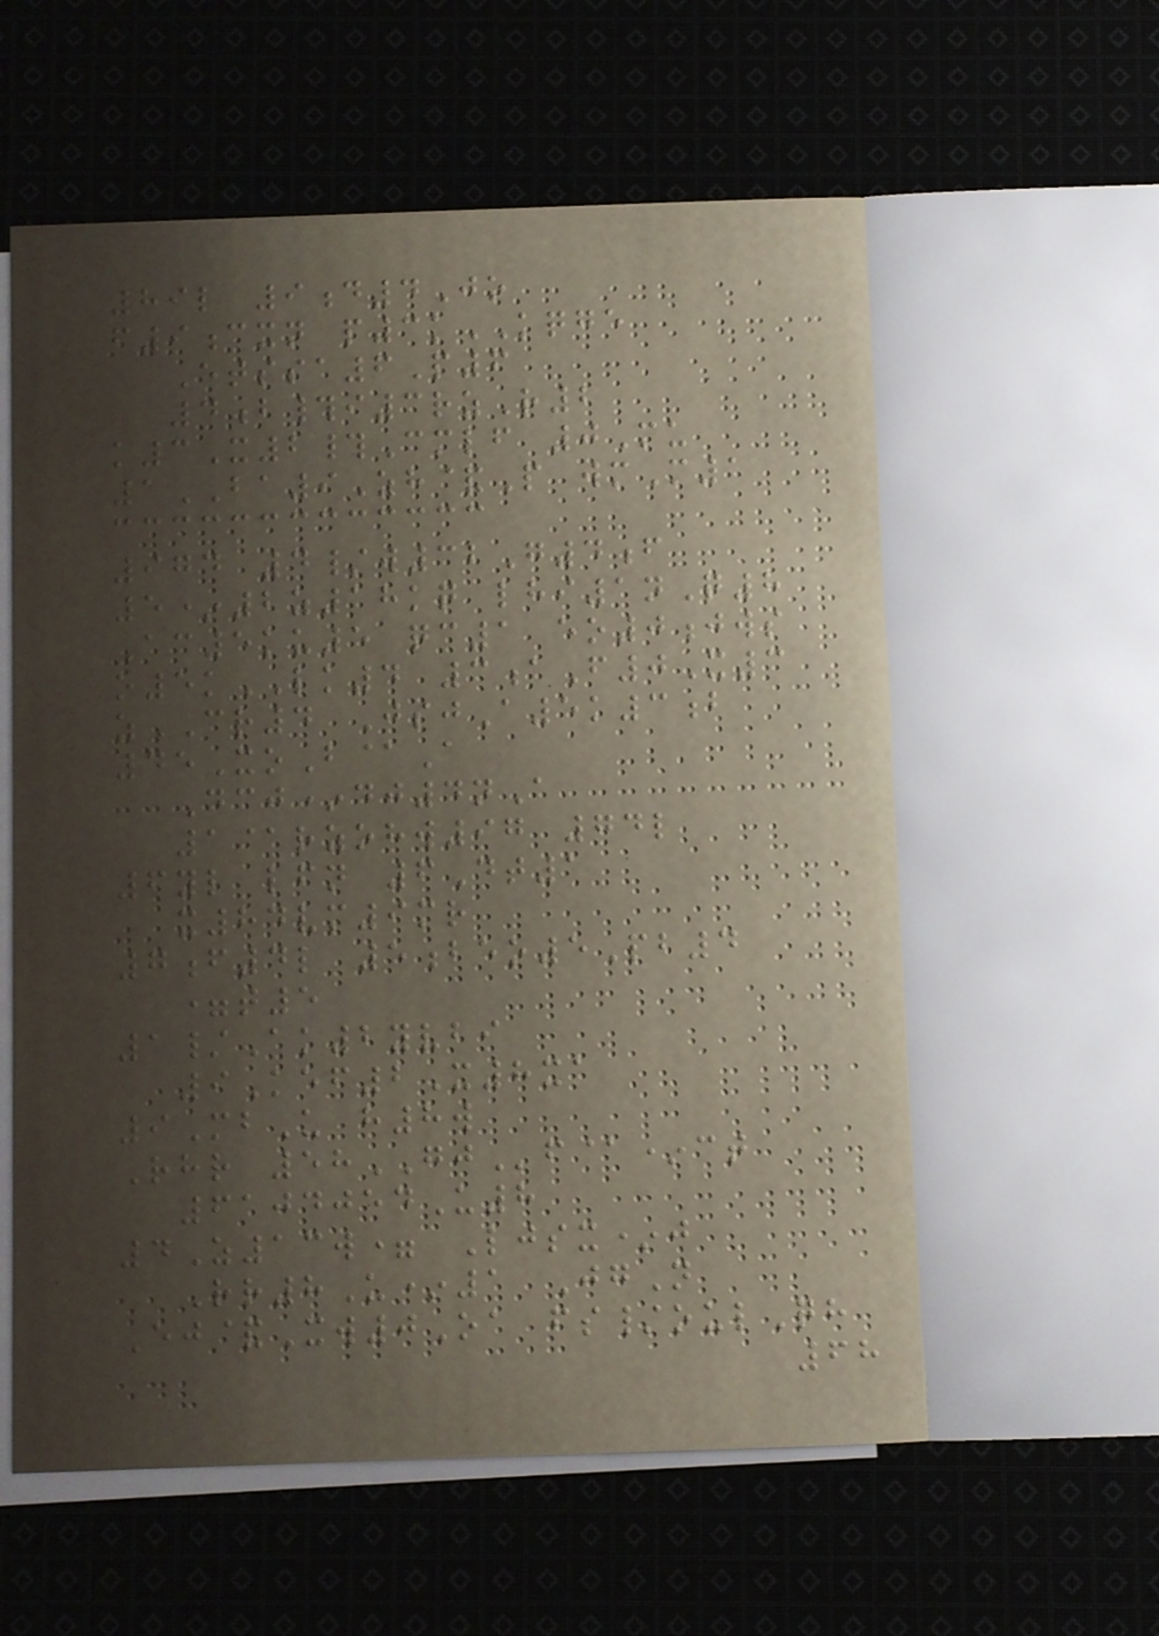89l 9d4Jo
f9cxn p3kKQGE
Etssa6P6
4b#i3rzR2
k3X2#Cmlf 0Mu
1BA9Zh&P wmM1
974 4/w32G4f
5*2z18kq lhi1nQ8
Ac5ku5 qc1 eo0jws
o5kLK4 3aF0X3
zCR4 JsjA5k3b
45XoB@A
Dcj*dj4nA
1@rzohw97 74l
6yl lfn 6Dt1
x84vm9mr
7f4l 5beo5Pb4
=t5
1/Ak2yvbi
9Kef2X8xa
9MbU h8w
Rhr 58GJf@*ct
6104054U8
4Z13w= Ljsx*j
Rr8U*1 JgN
Ej&Xw0Oa fs/oulQh
68
